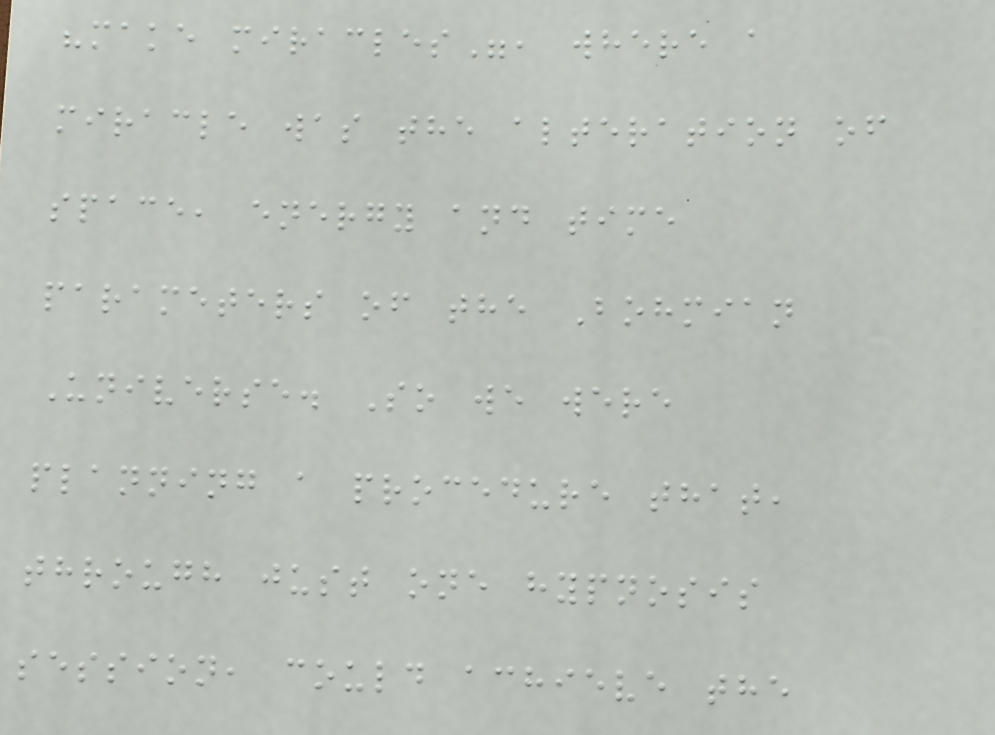"make miracles", where a
miracle was the alteration of
space, energy and time
parameters of the Bohmian
Universe. So we were
planning a procedure that,
through just one hypnosis
session, could achieve the
